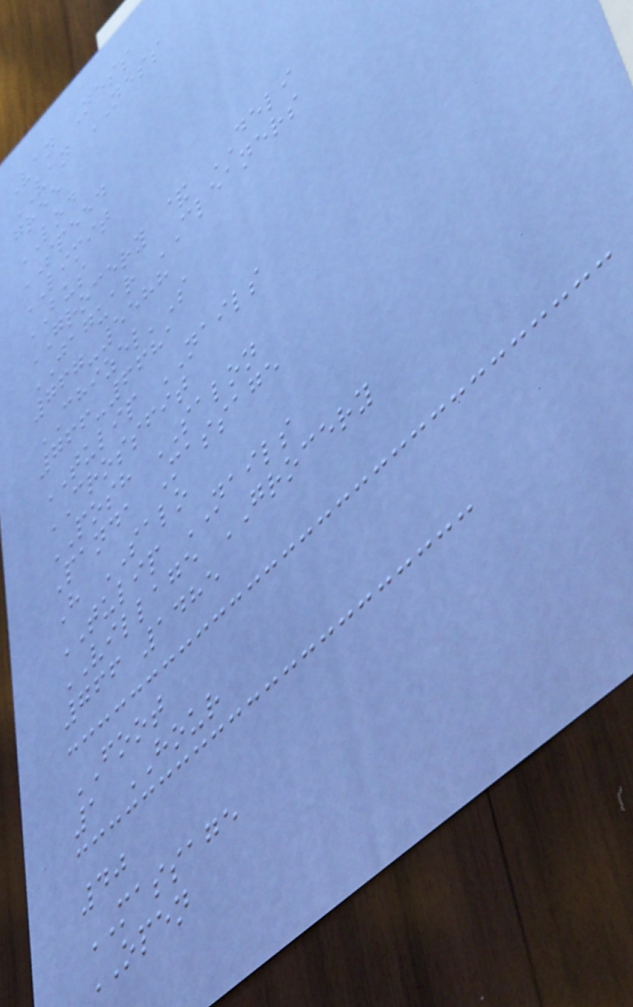Van Ness
VAN NESS
gree
LOD
SPEED
LIMIT
BUS
GROCERY & DELI
JAGUAR CLEANERS
767-5588
CHIZEL'S
766-6681
TULIP NAILS
CROSSFIT
POSH SALON
Panda Massage
H SALO
TULIP NAILS
VILLAGE GROCERY
766 1485
FOOT
1 HOUR
40
MASSAGE
OPEN
